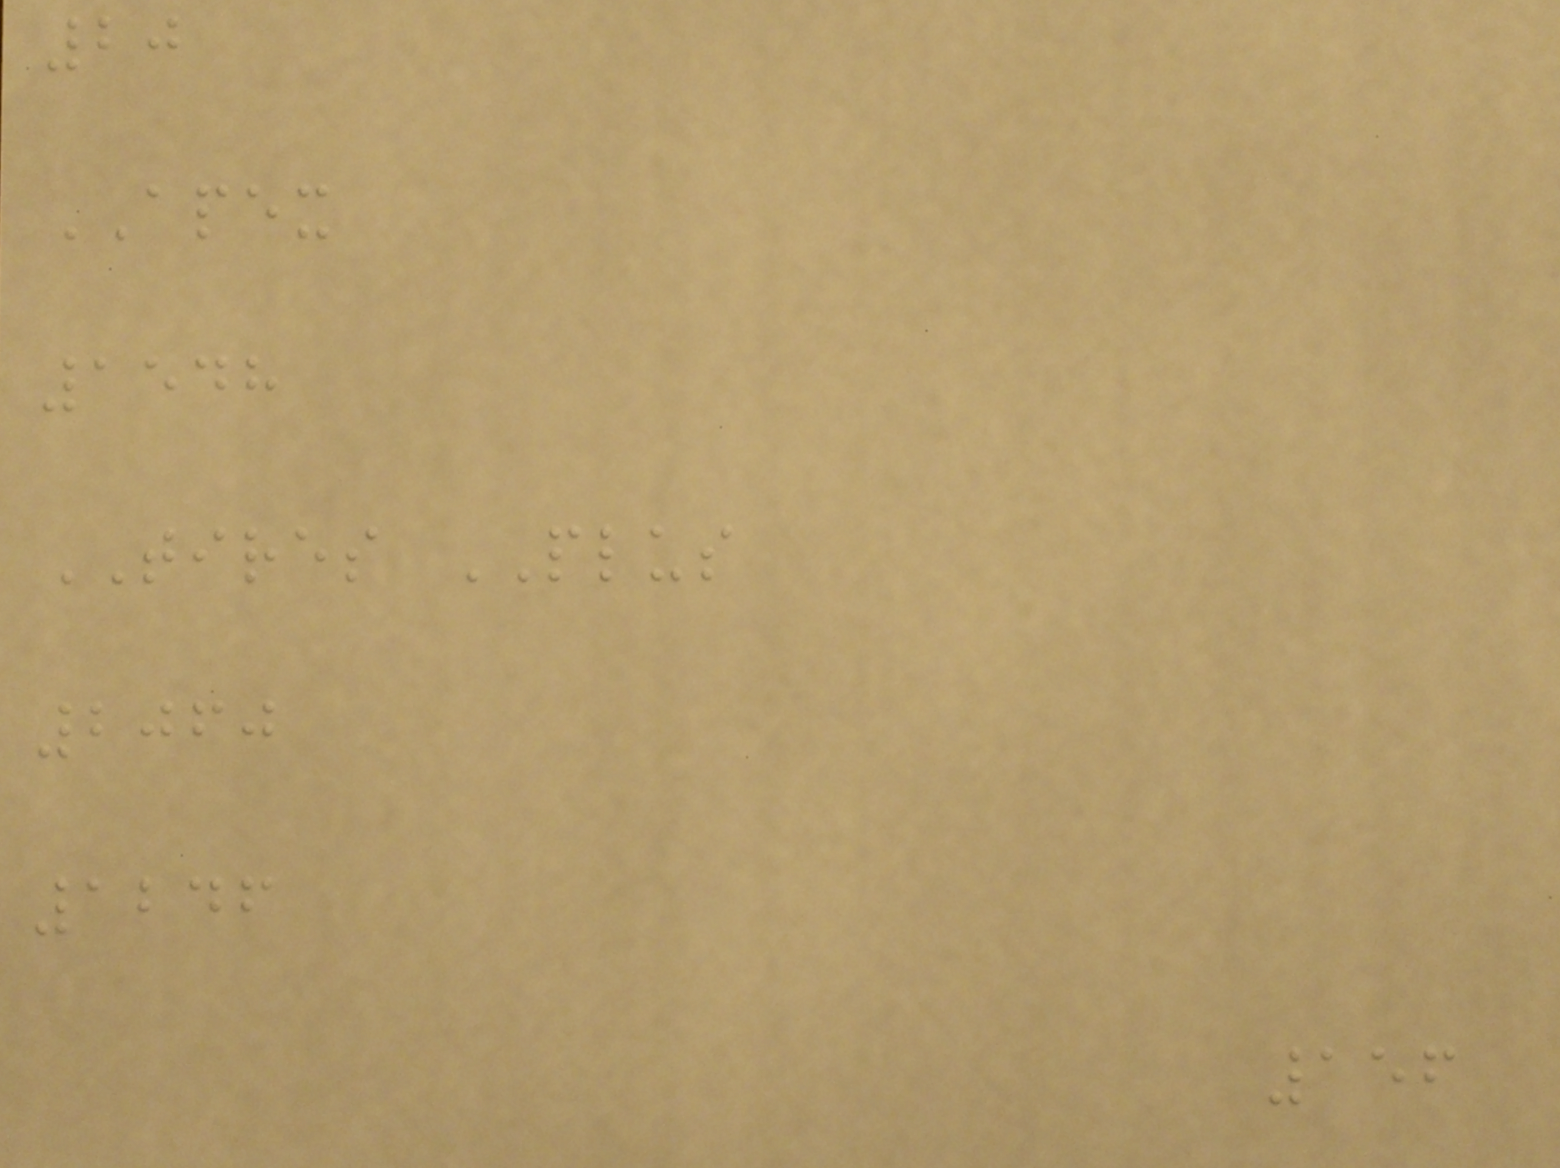20
APEX
1548
TIRES PLUS
2060
1246
156
